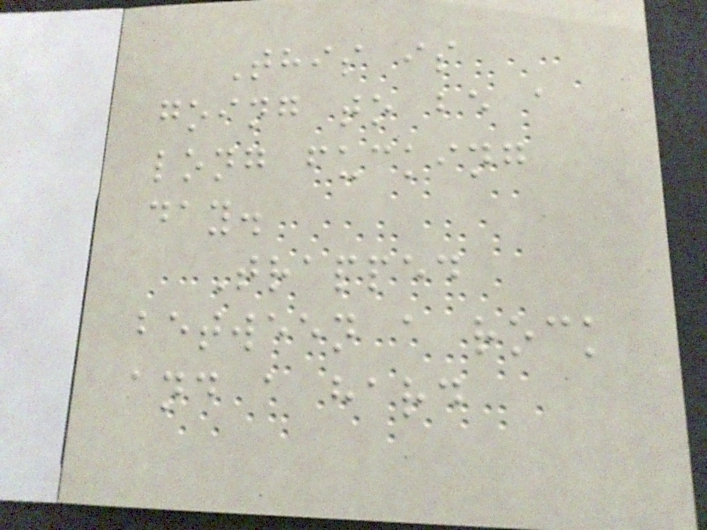This is
going to be a
long fucking
day.
Trapped
between a rock
and a hard
